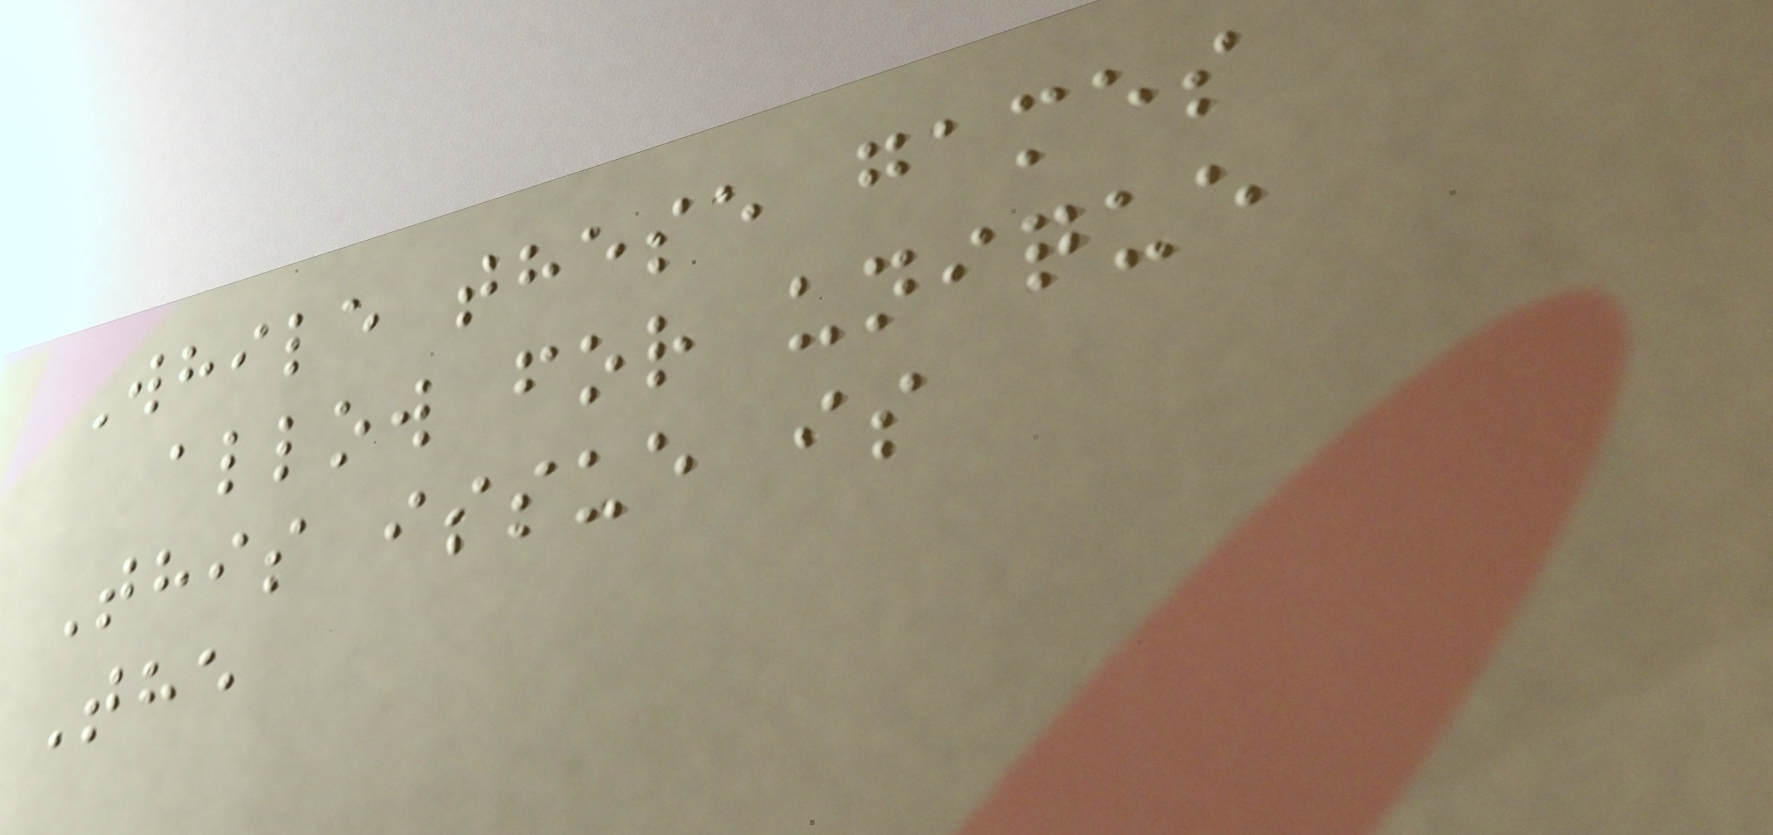While these games
allow for unique
This issue is
The
